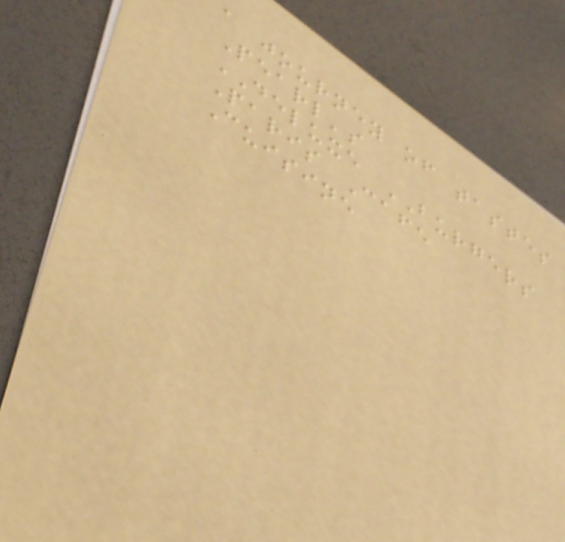a journey of tastes
Pearl's
DELUXE BURGERS
Paris Cafe
Cuisine
